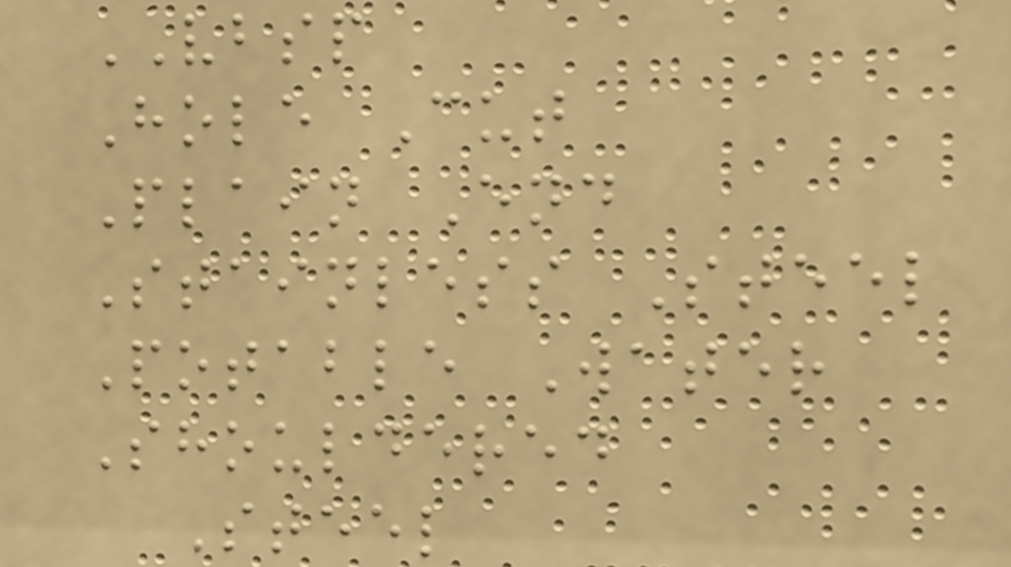VBSP
Hole Cut
Plain End
Stainless Steel
Potable Water
Shouldered
Steel
